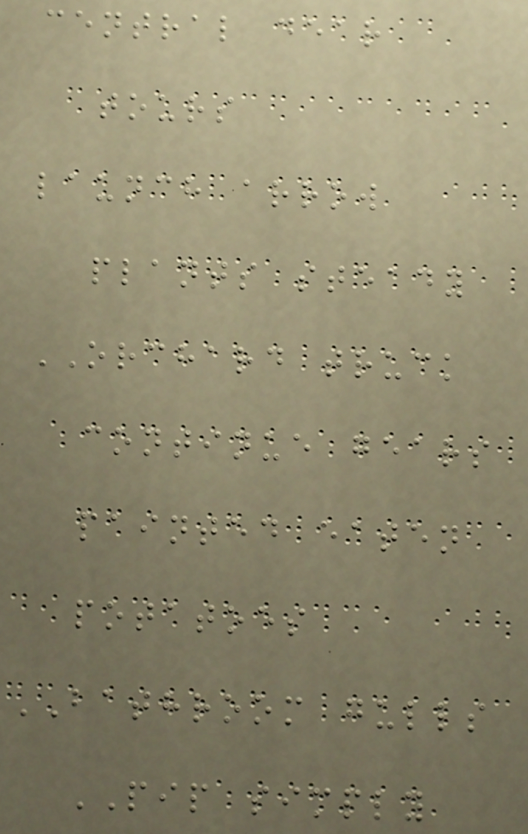central dear
tours
launch arrow
plants steady
ORCHARD truck
continue gears
painted eaten
potatoes
BATHROOM gulls
PIP simply
